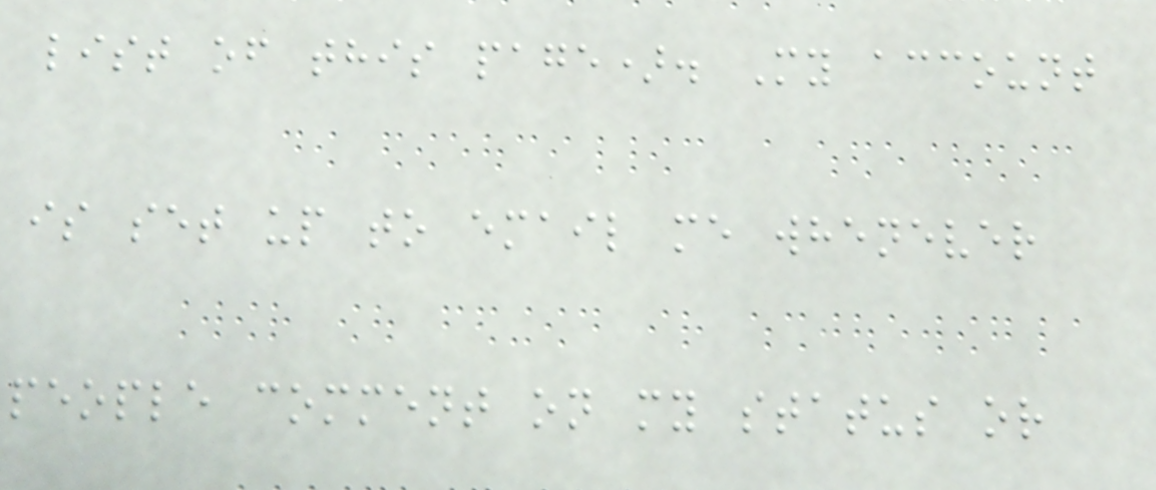list of this page). My account
is set up to email me whenever
people comment on my status or
